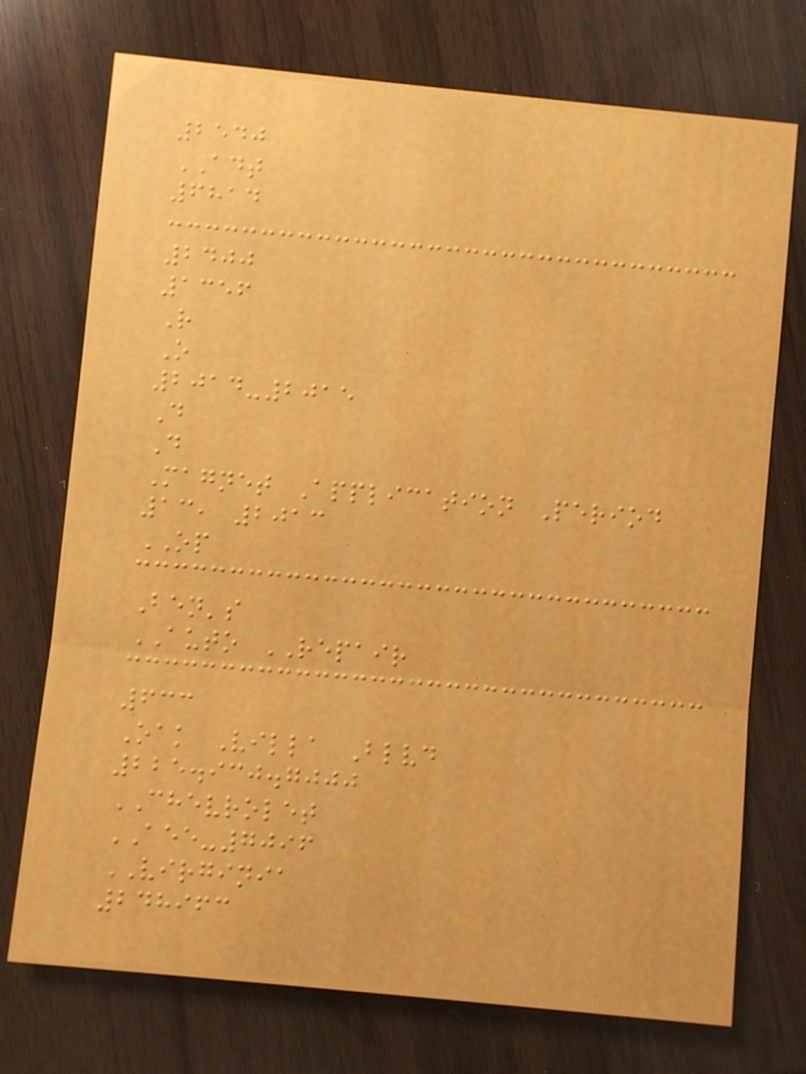2540
ADT
6814
2400
1356
R
O
2014-2015
D
D
Magnet Application Period
13, 2013
OP
Ben's
AUTO REPAIR
633
Oak Villa Blvd
225.930.7000
CHEVROLET
AEE-7096
VIRGINIA
248963
